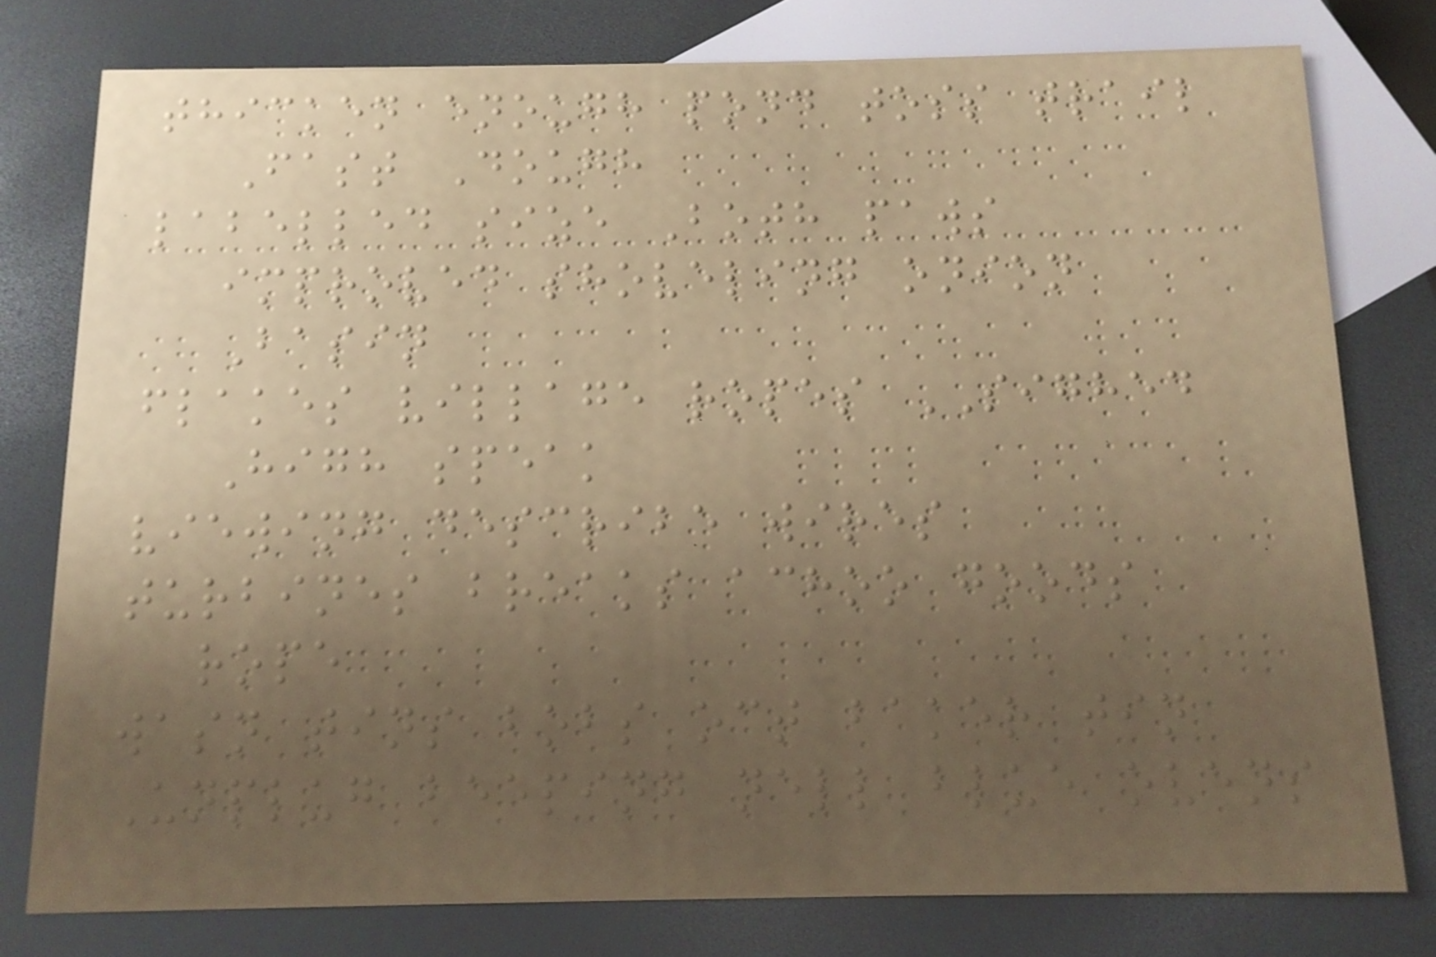thicken enough pond toss trail
Fast Dough
labelled size Both paws
improved shoveling onion
Basin
flakes village ropes SIGHED
High speak
viewing describe wires
turbines breaks achoo goods
rope
wasn tins bobs oct baker tin
Unplug beeping nell blue ovens
